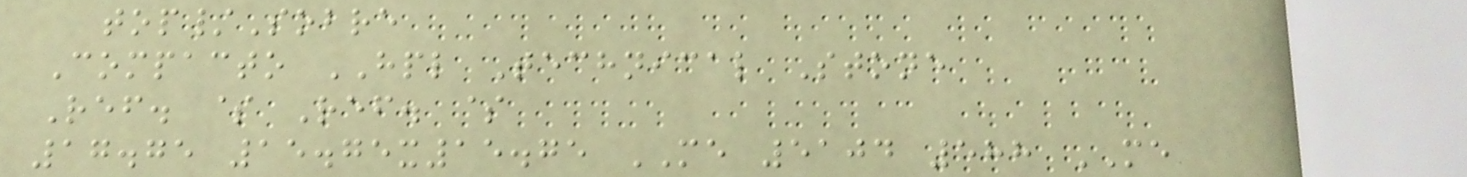top/Sobre
Compacto HPL Technical Stone
Ref. $ Ref. $
17.75 15.75x15.75 ME 5104 588 ME
